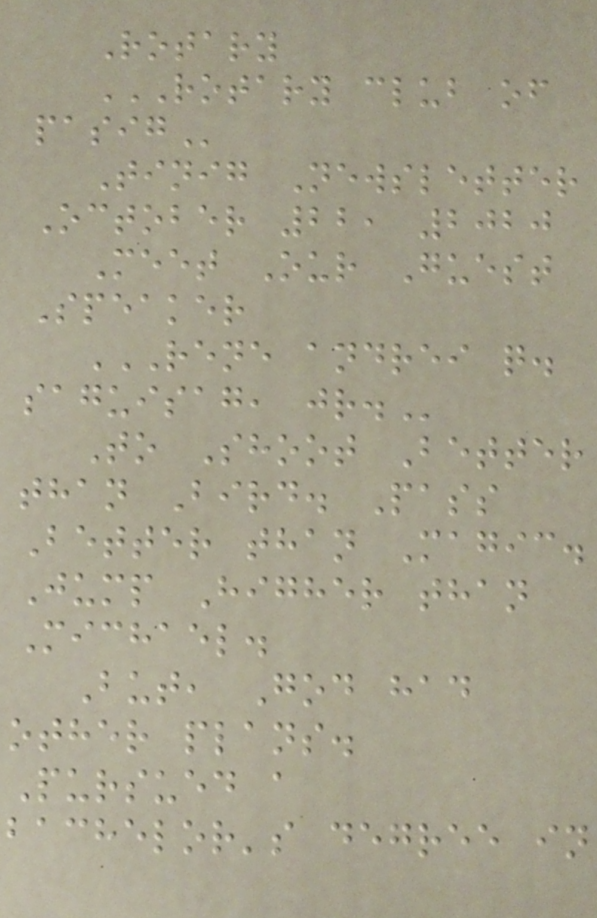Rotary
ROTARY CLUB OF
PASIG
Tinig Newsletter
October 22, 2020
Meet Our Guest
Speaker
RENE ANDREI Q.
SAGUISAG, JR.
To Shoot Better
than Bird. Pass
Better than Magic.
Jump Higher than
Michael.
But, God had
other plans.
Pursued a
bachelor's degree in
